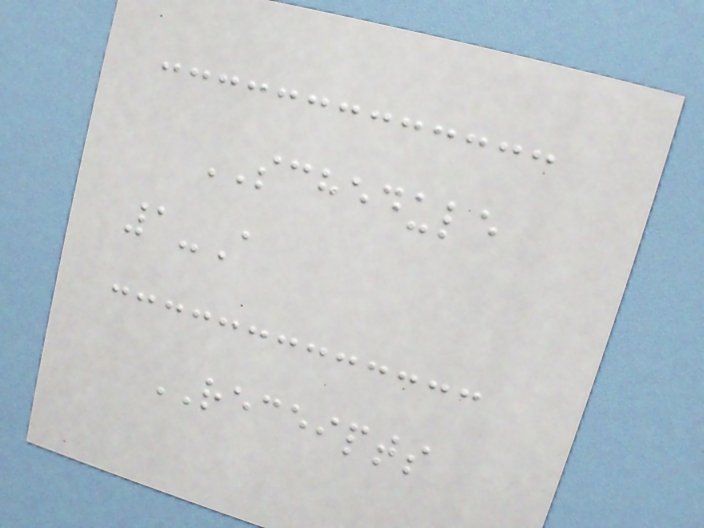SCHEDULE
1-A
RECEIPTS
